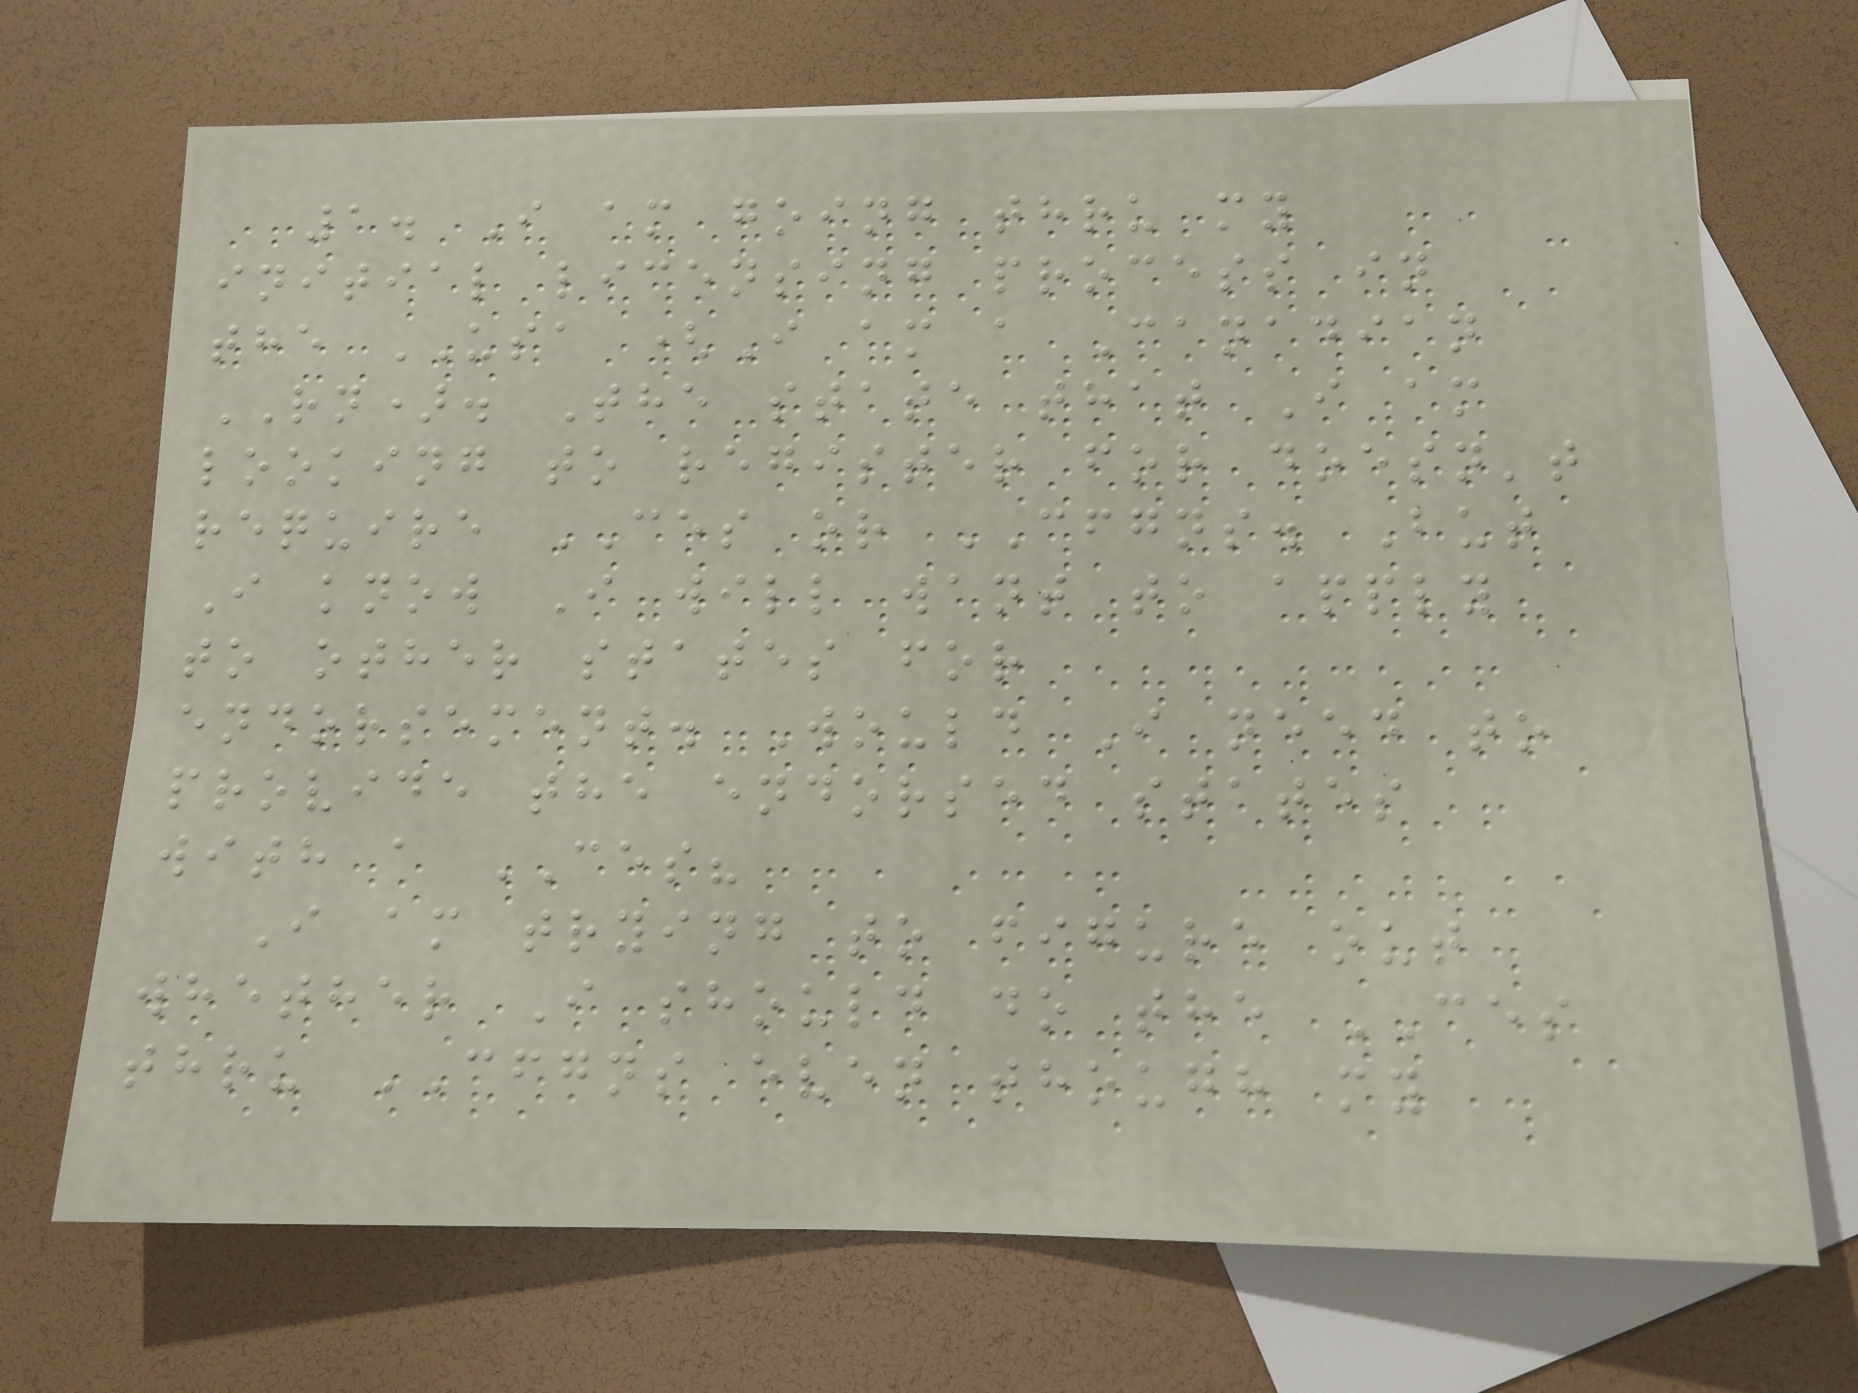1. I am going thru my
initial licensing process in
the USA (I am a Canadian
RN). The state that I am
looking to register for doesn't
require CES or CFGNS. But
I know I will want to apply
to other states for
endorsement. Would I need to
provide the endorsed states
with a CES?
I am trying to figure out
whether I should do the CES
thru CFGNS even though my
